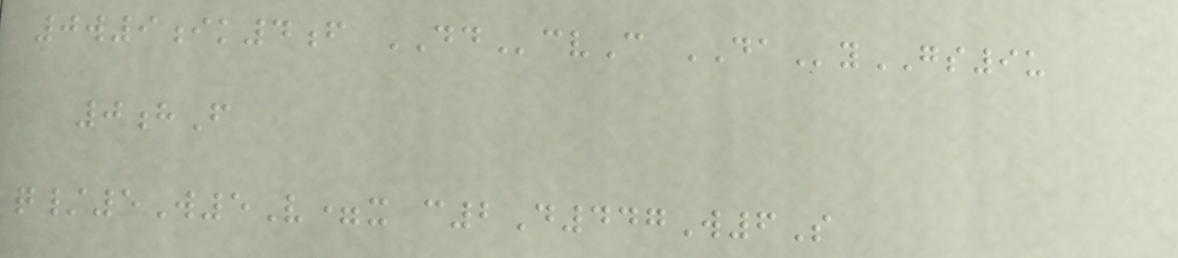0w9ik4f DDcvC DAyGS9u
0hF
q/5W5V=x c2D447W6S
